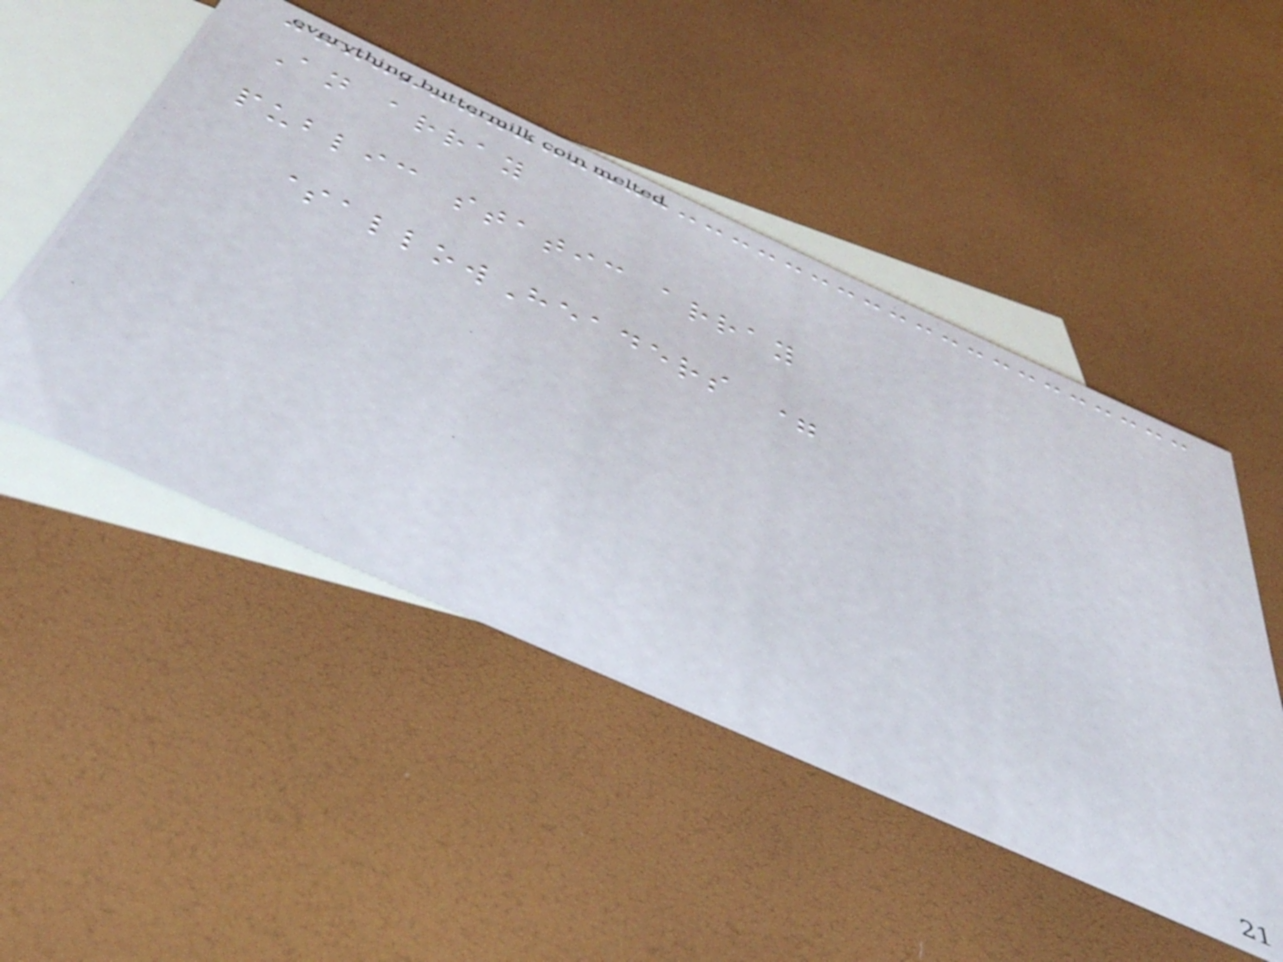An array
public static array
$allowHeaders =
